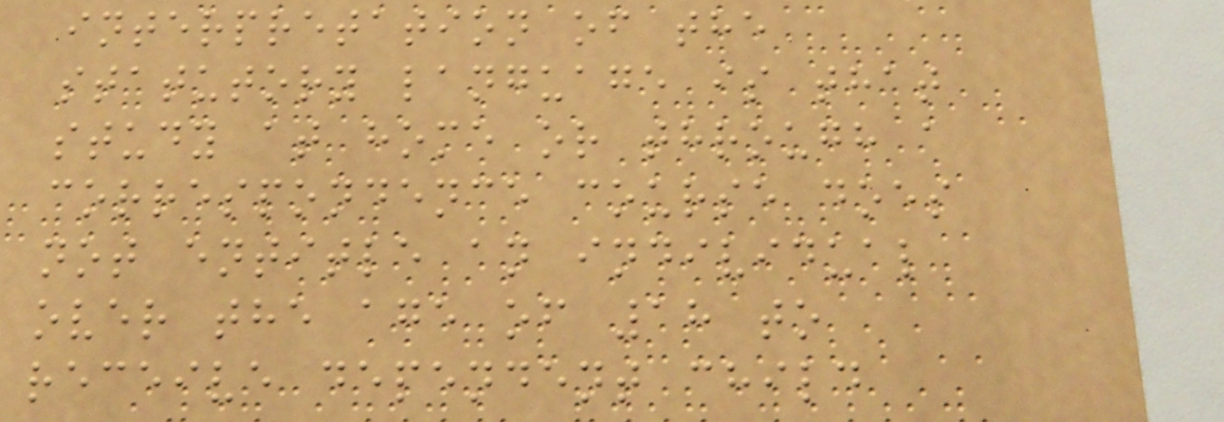interpretation of the
statutory language is that
study at home or through a
correspondence course does
not entitle an individual
over the age of 18 to
receive dependent child
